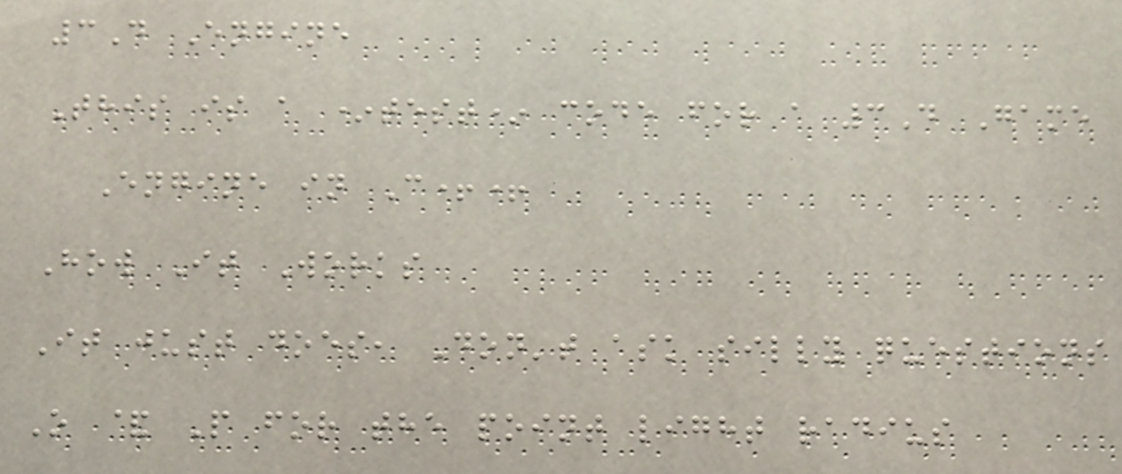3D Engine
This is a *test* code for a 3D Game
Engine in C++
How It Works
It just does, Don't ask silly questions
O & P for the point light radius
